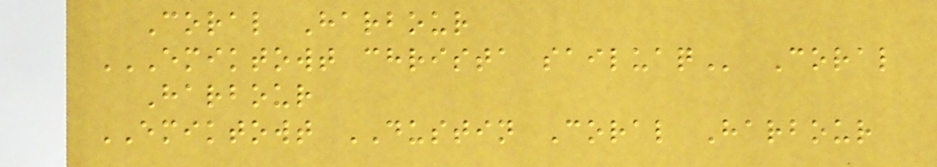Coral Harbour
EMIKTOWT CHRISTA SAILUAQ Coral
Harbour
EMIKTOWT DUSTIN Coral Harbour
